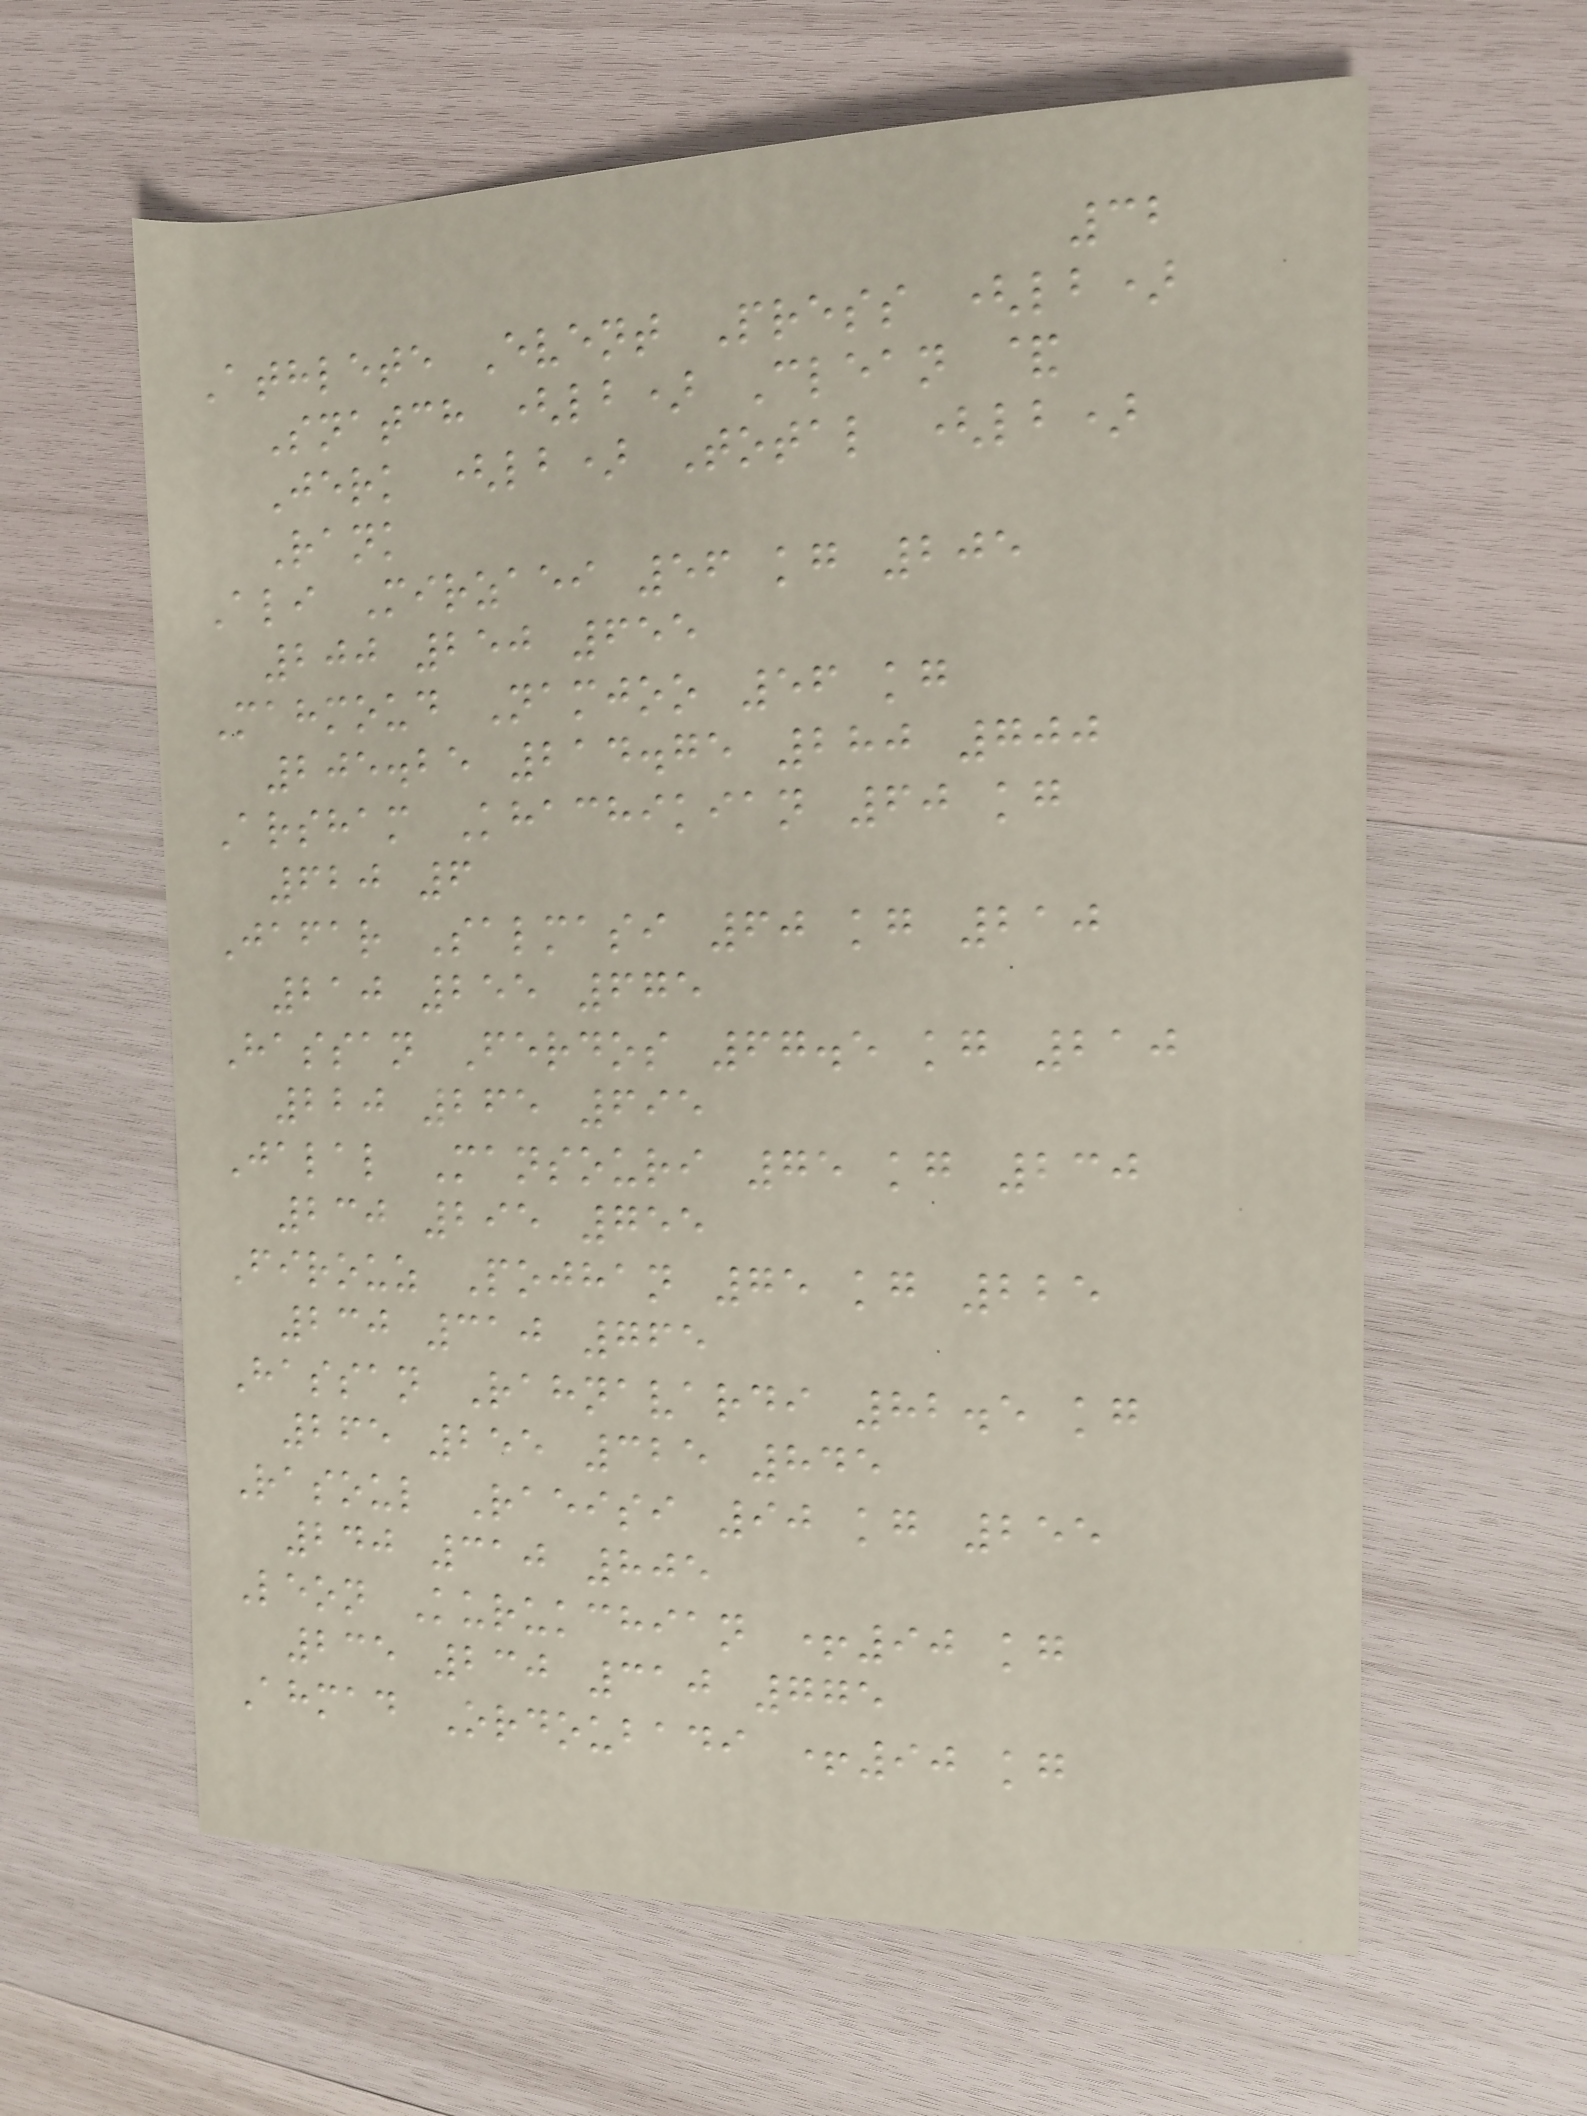32
Athlete Event Press (lb)
Snatch (lb) Clean &
Jerk (lb) Total (lb)
Rank
Ali Mirzaei 56 kg 205
200 250 655
Mahmoud Namjoo 56 kg
205.25 214.75 280 700
Arsham Khachikian 60 kg
620 6
Jafar Salmasi 60 kg 210
210 255 675
Hassan Ferdos 67.5 kg 210
220 265 695
Jalal Mansouri 75 kg 230
230 295 755
Firouz Pojhan 75 kg 225
230 310 765
Hassan Rahnavardi 82.5 kg
265 255 325 845
Rasoul Raeisi 90 kg 255
240 310 805
Leon Kurukchian +90 kg
235 230 310 775
Ahmad Ordoubadi +90 kg
